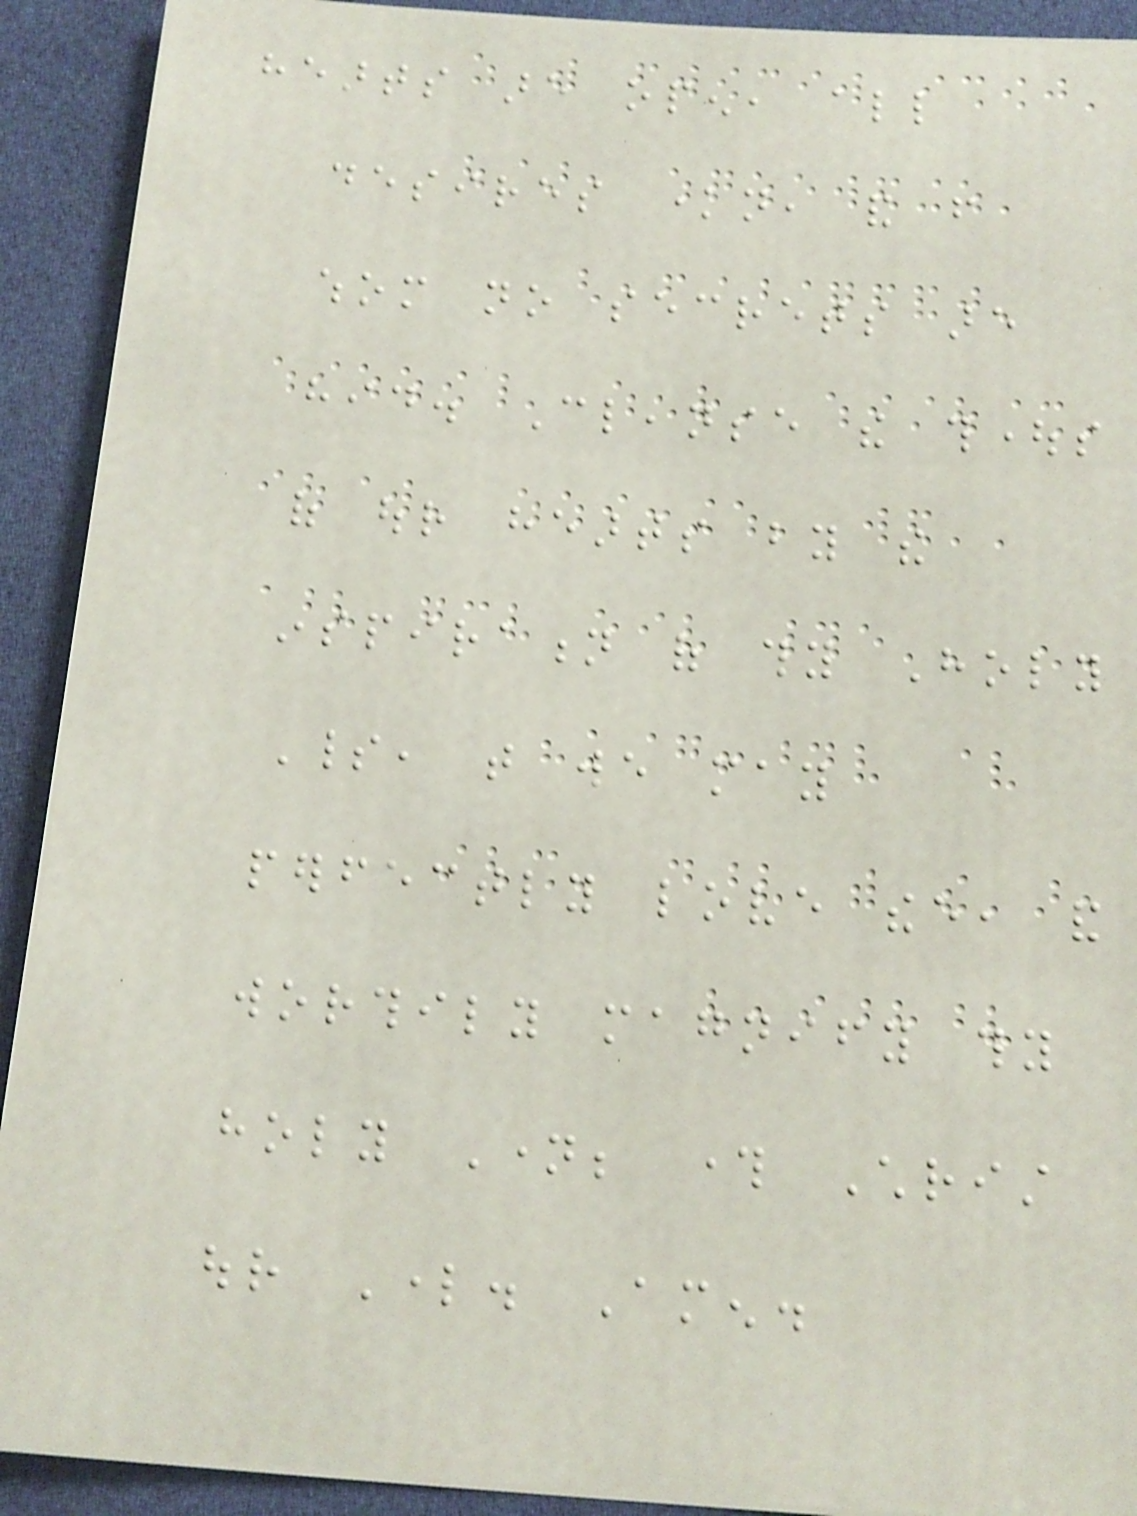hearts are open, all
desires known, and from
whom no secrets are
hid. Cleanse the thoughts
of our hearts by the
inspiration of thy Holy
Spirit, that we may
perfectly love thee, and
worthily magnify thy
holy Name; through Christ
our Lord. Amen.
